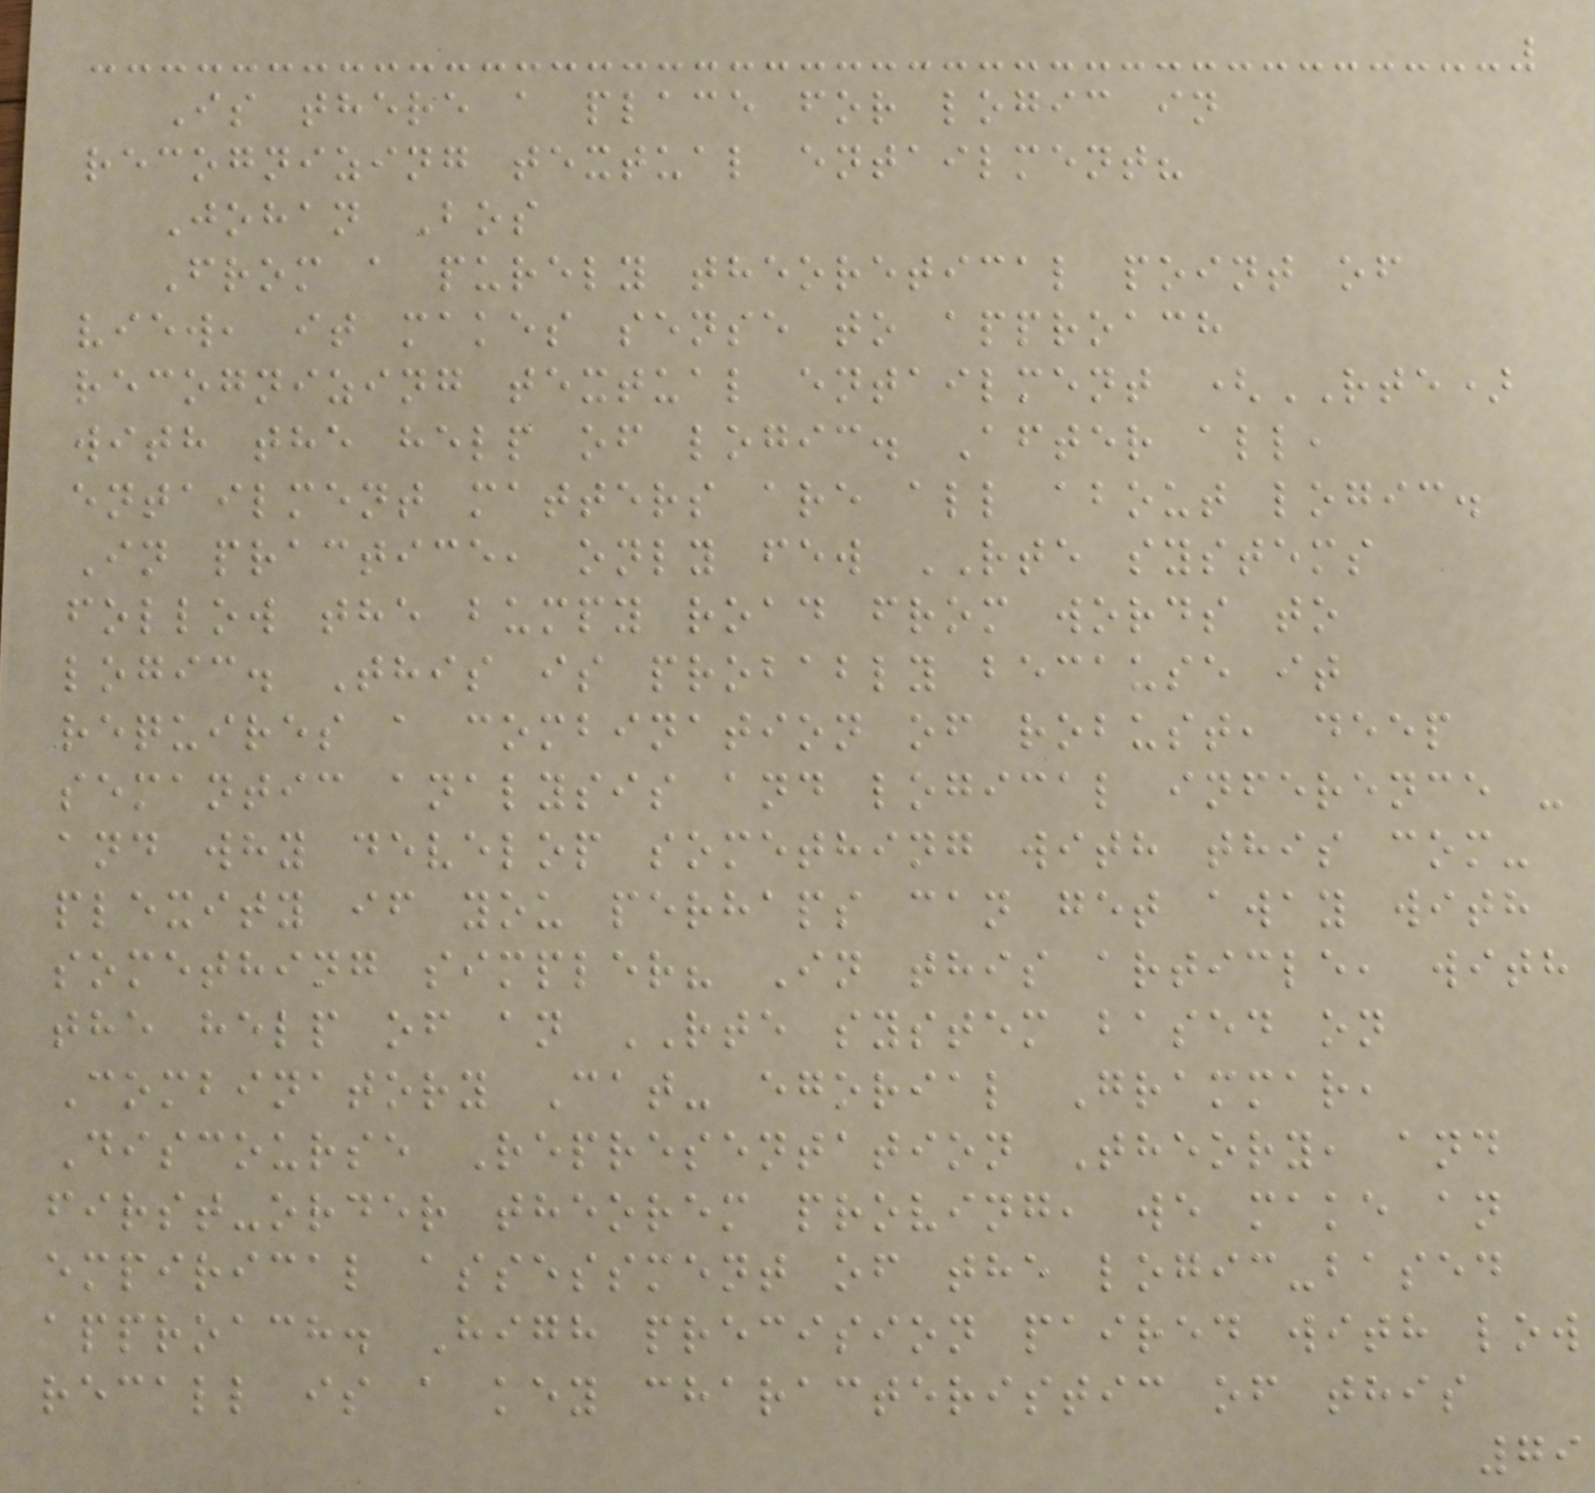Is there a place for logic in
recognizing textual entailment?
Johan Bos
From a purely theoretical point of
view, it makes sense to approach
recognizing textual entailment (RTE)
with the help of logic. After all,
entailment matters are all about logic.
In practice, only few RTE systems
follow the bumpy road from words to
logic. This is probably because it
requires a combination of robust, deep
semantic analysis and logical inference -
and why develop something with this com-
plexity if you perhaps can get away with
something simpler? In this article, with
the help of an RTE system based on
Combinatory Cat- egorial Grammar,
Discourse Representation Theory, and
first-order theorem proving, we make an
empirical assessment of the logic-based
approach. High precision paired with low
recall is a key characteristic of this
79
